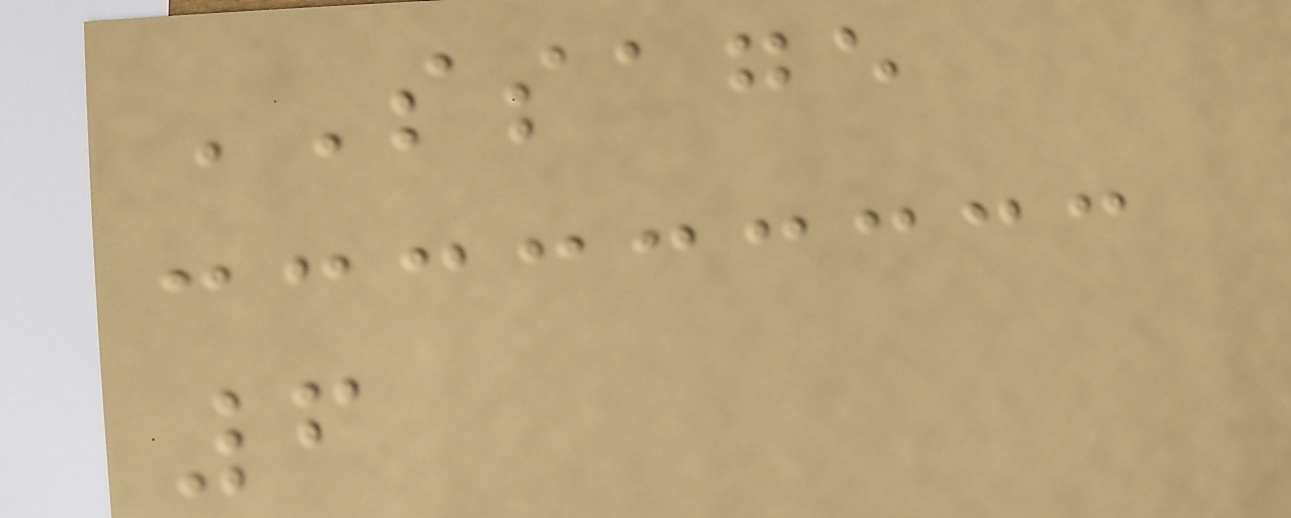SSAGE
6
